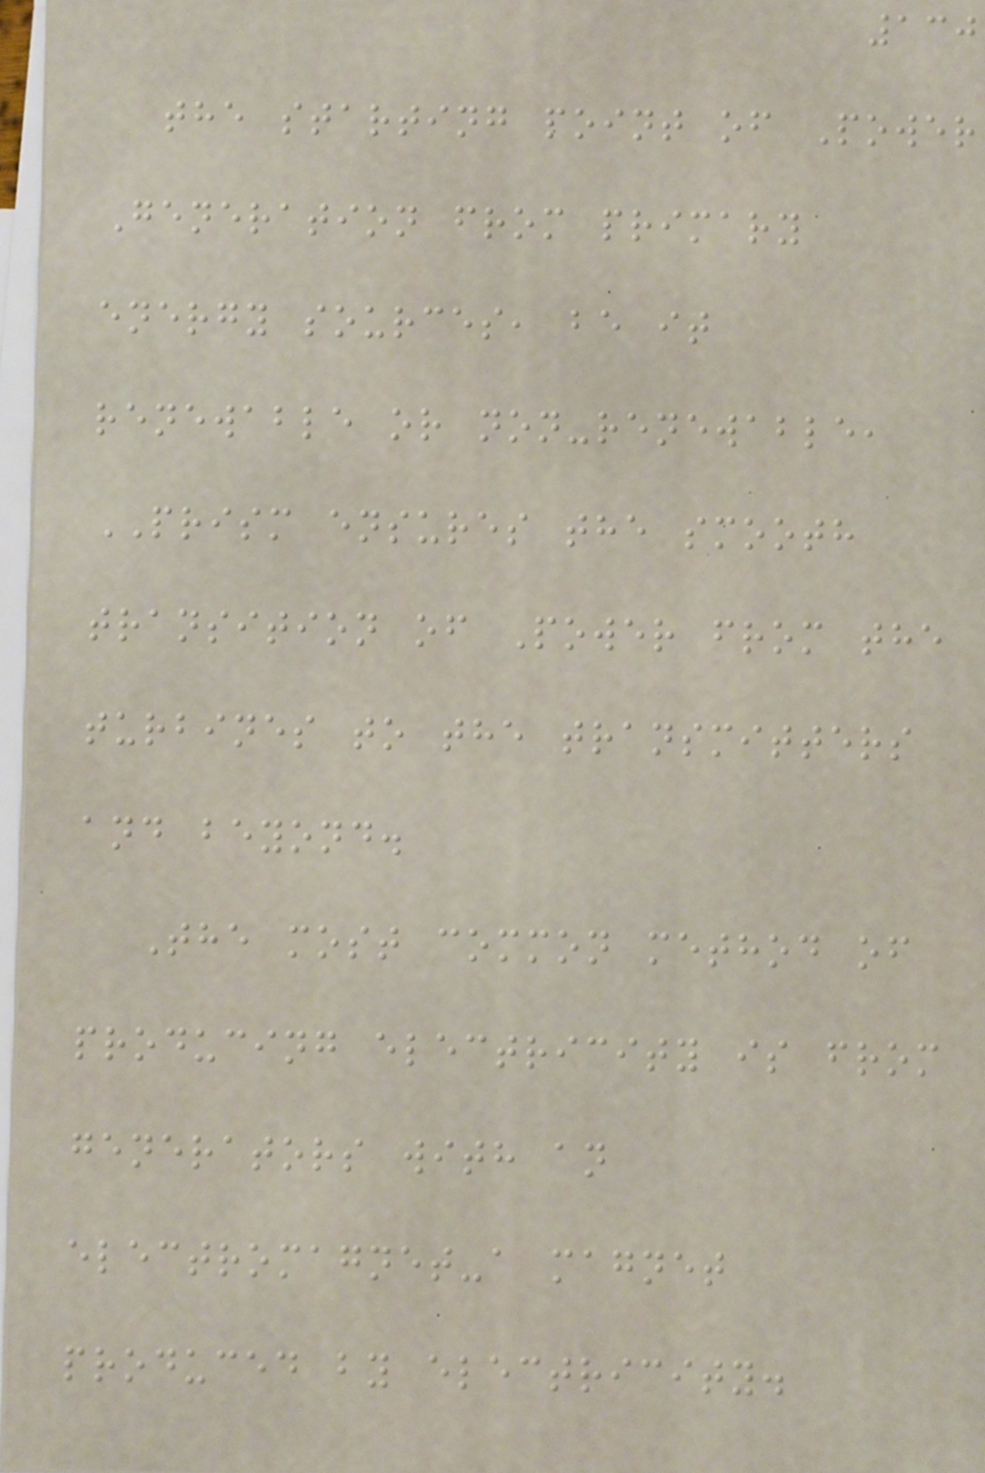130
the starting point of Power
Generation from primary
energy sources, be it
renewable or non-renewable,
PRISM ensures the smooth
transition of Power from the
turbines to the transmitters
and beyond.
The most common method of
producing electricity is from
generators with an
electromagnet-a magnet
produced by electricity.
